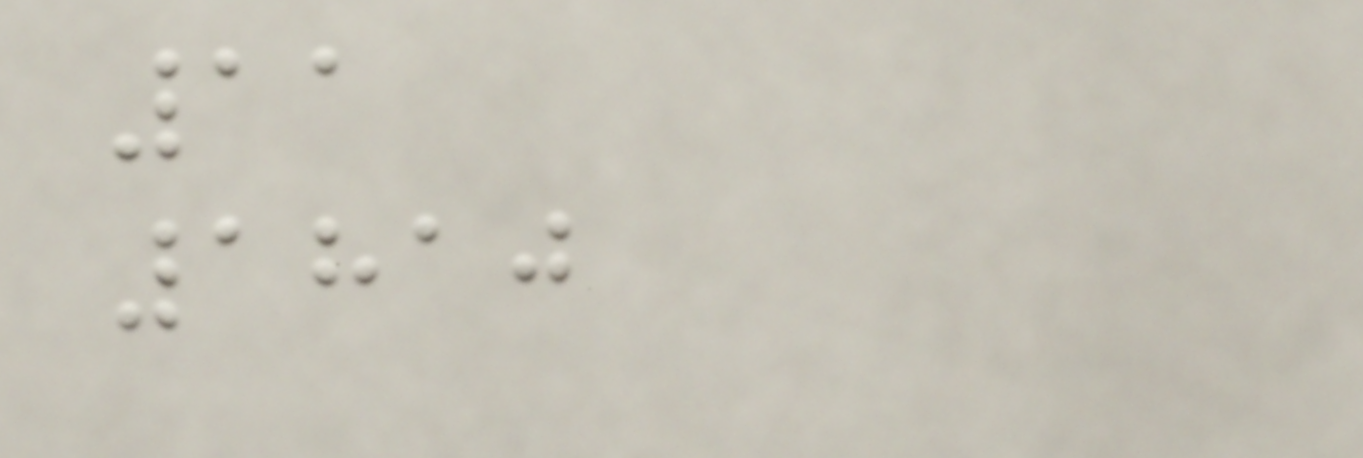11
1810
